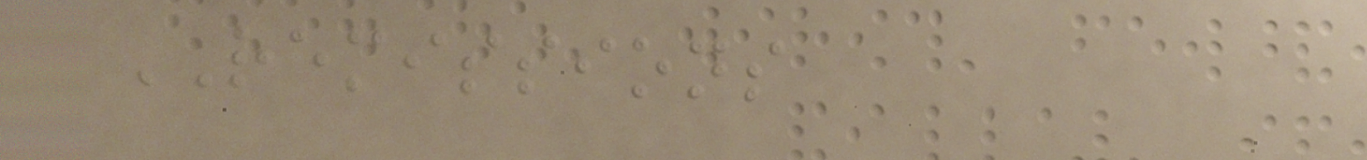REMISSIONS
